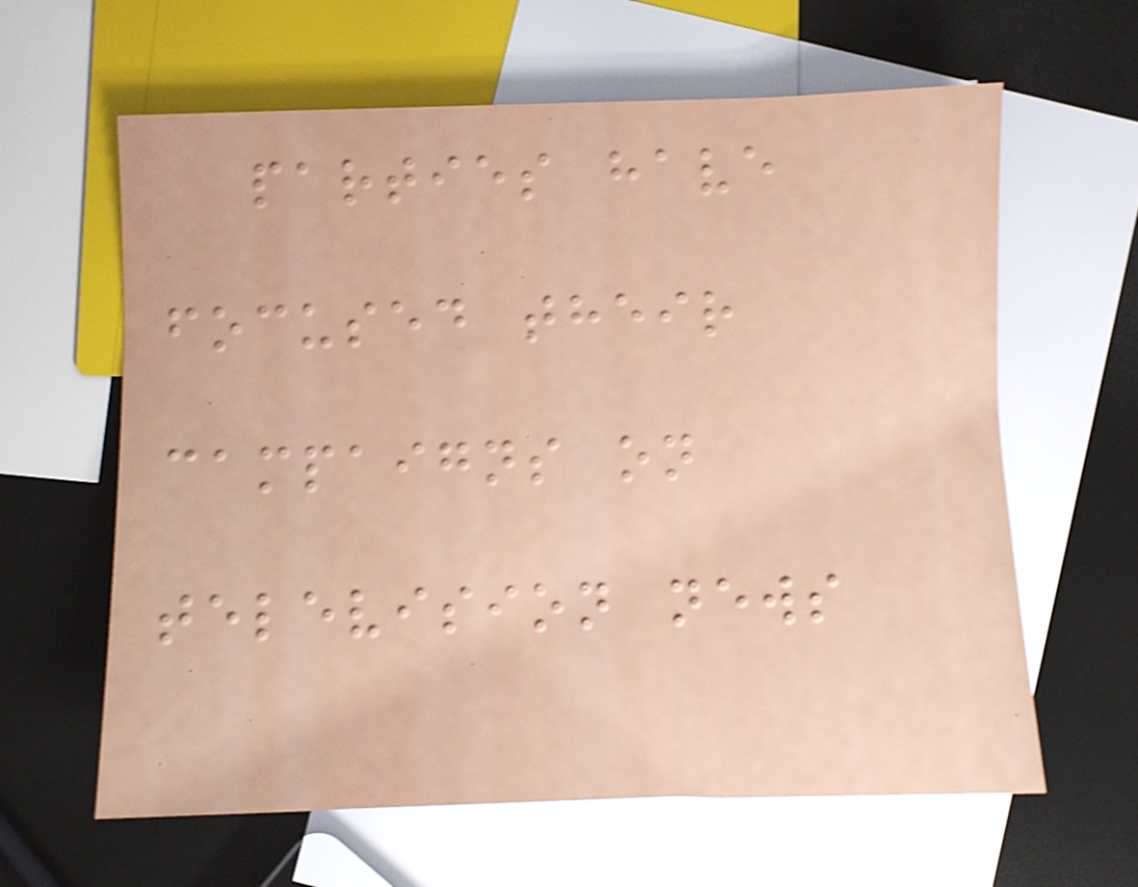parties have
focused their
campaigns on
television news
